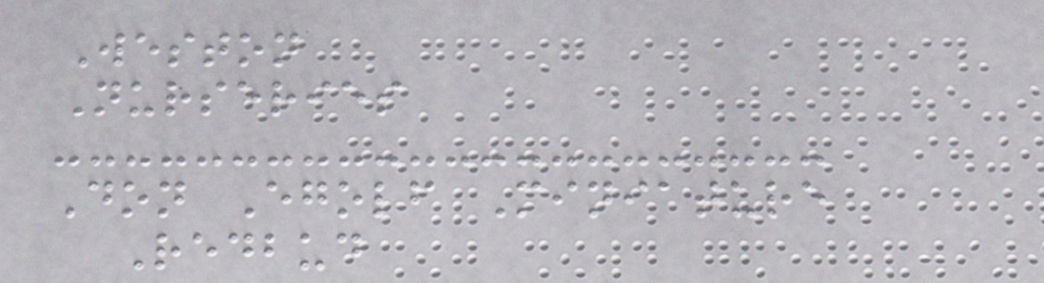Weston
Nurseries
Don Egolf Miniature
Redbud
